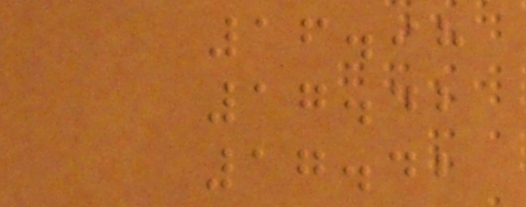16.98
17.42
17.42
